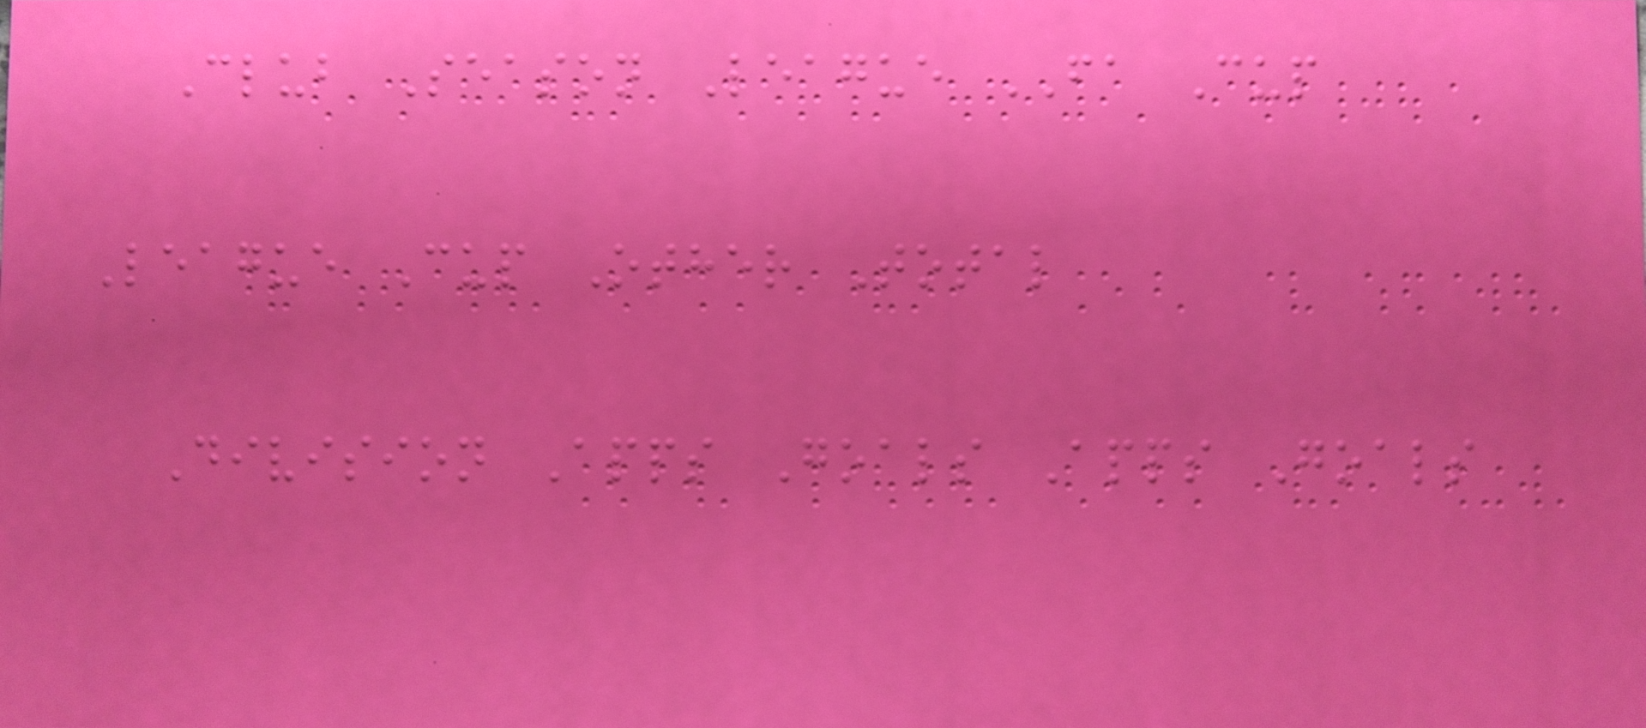Club Season League FA Cup
League Cup Other Total
Division Apps Goals Apps Goals
